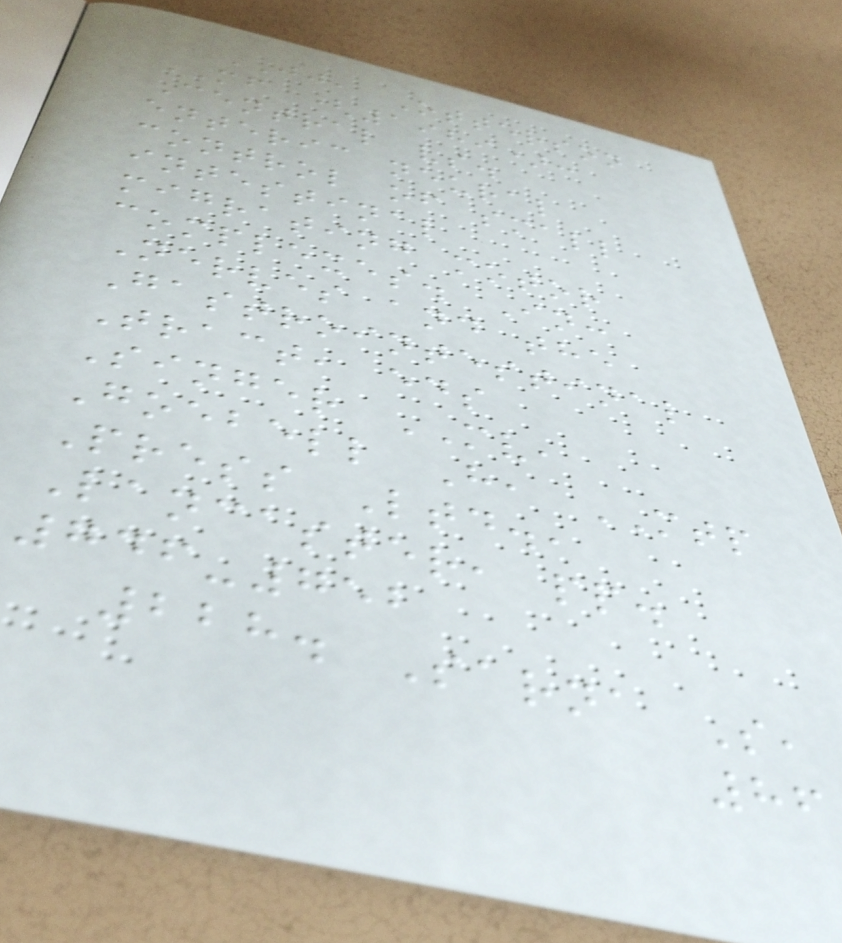JJ, Otterson
MF (1989):
Central vs.
enteric neural
control of small
intestinal
migrating motor
complexes. In:
Nerves and the
Gastrointestinal
Tract, eds
Singer MV,
Goebell H, MTP
Press Ltd.,
Lancaster, pp.
746-752
228. Sarna S,
86
